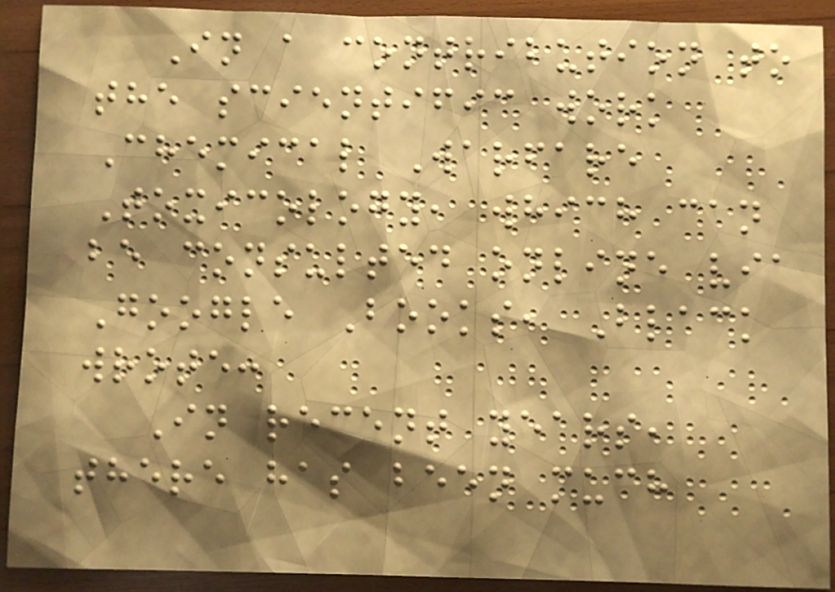In a contribution to
the scientific work
Chemical Warfare
Toxicology, which can
be consulted online via
Google Books, Black
wrote:
In recent years,
there has been much
